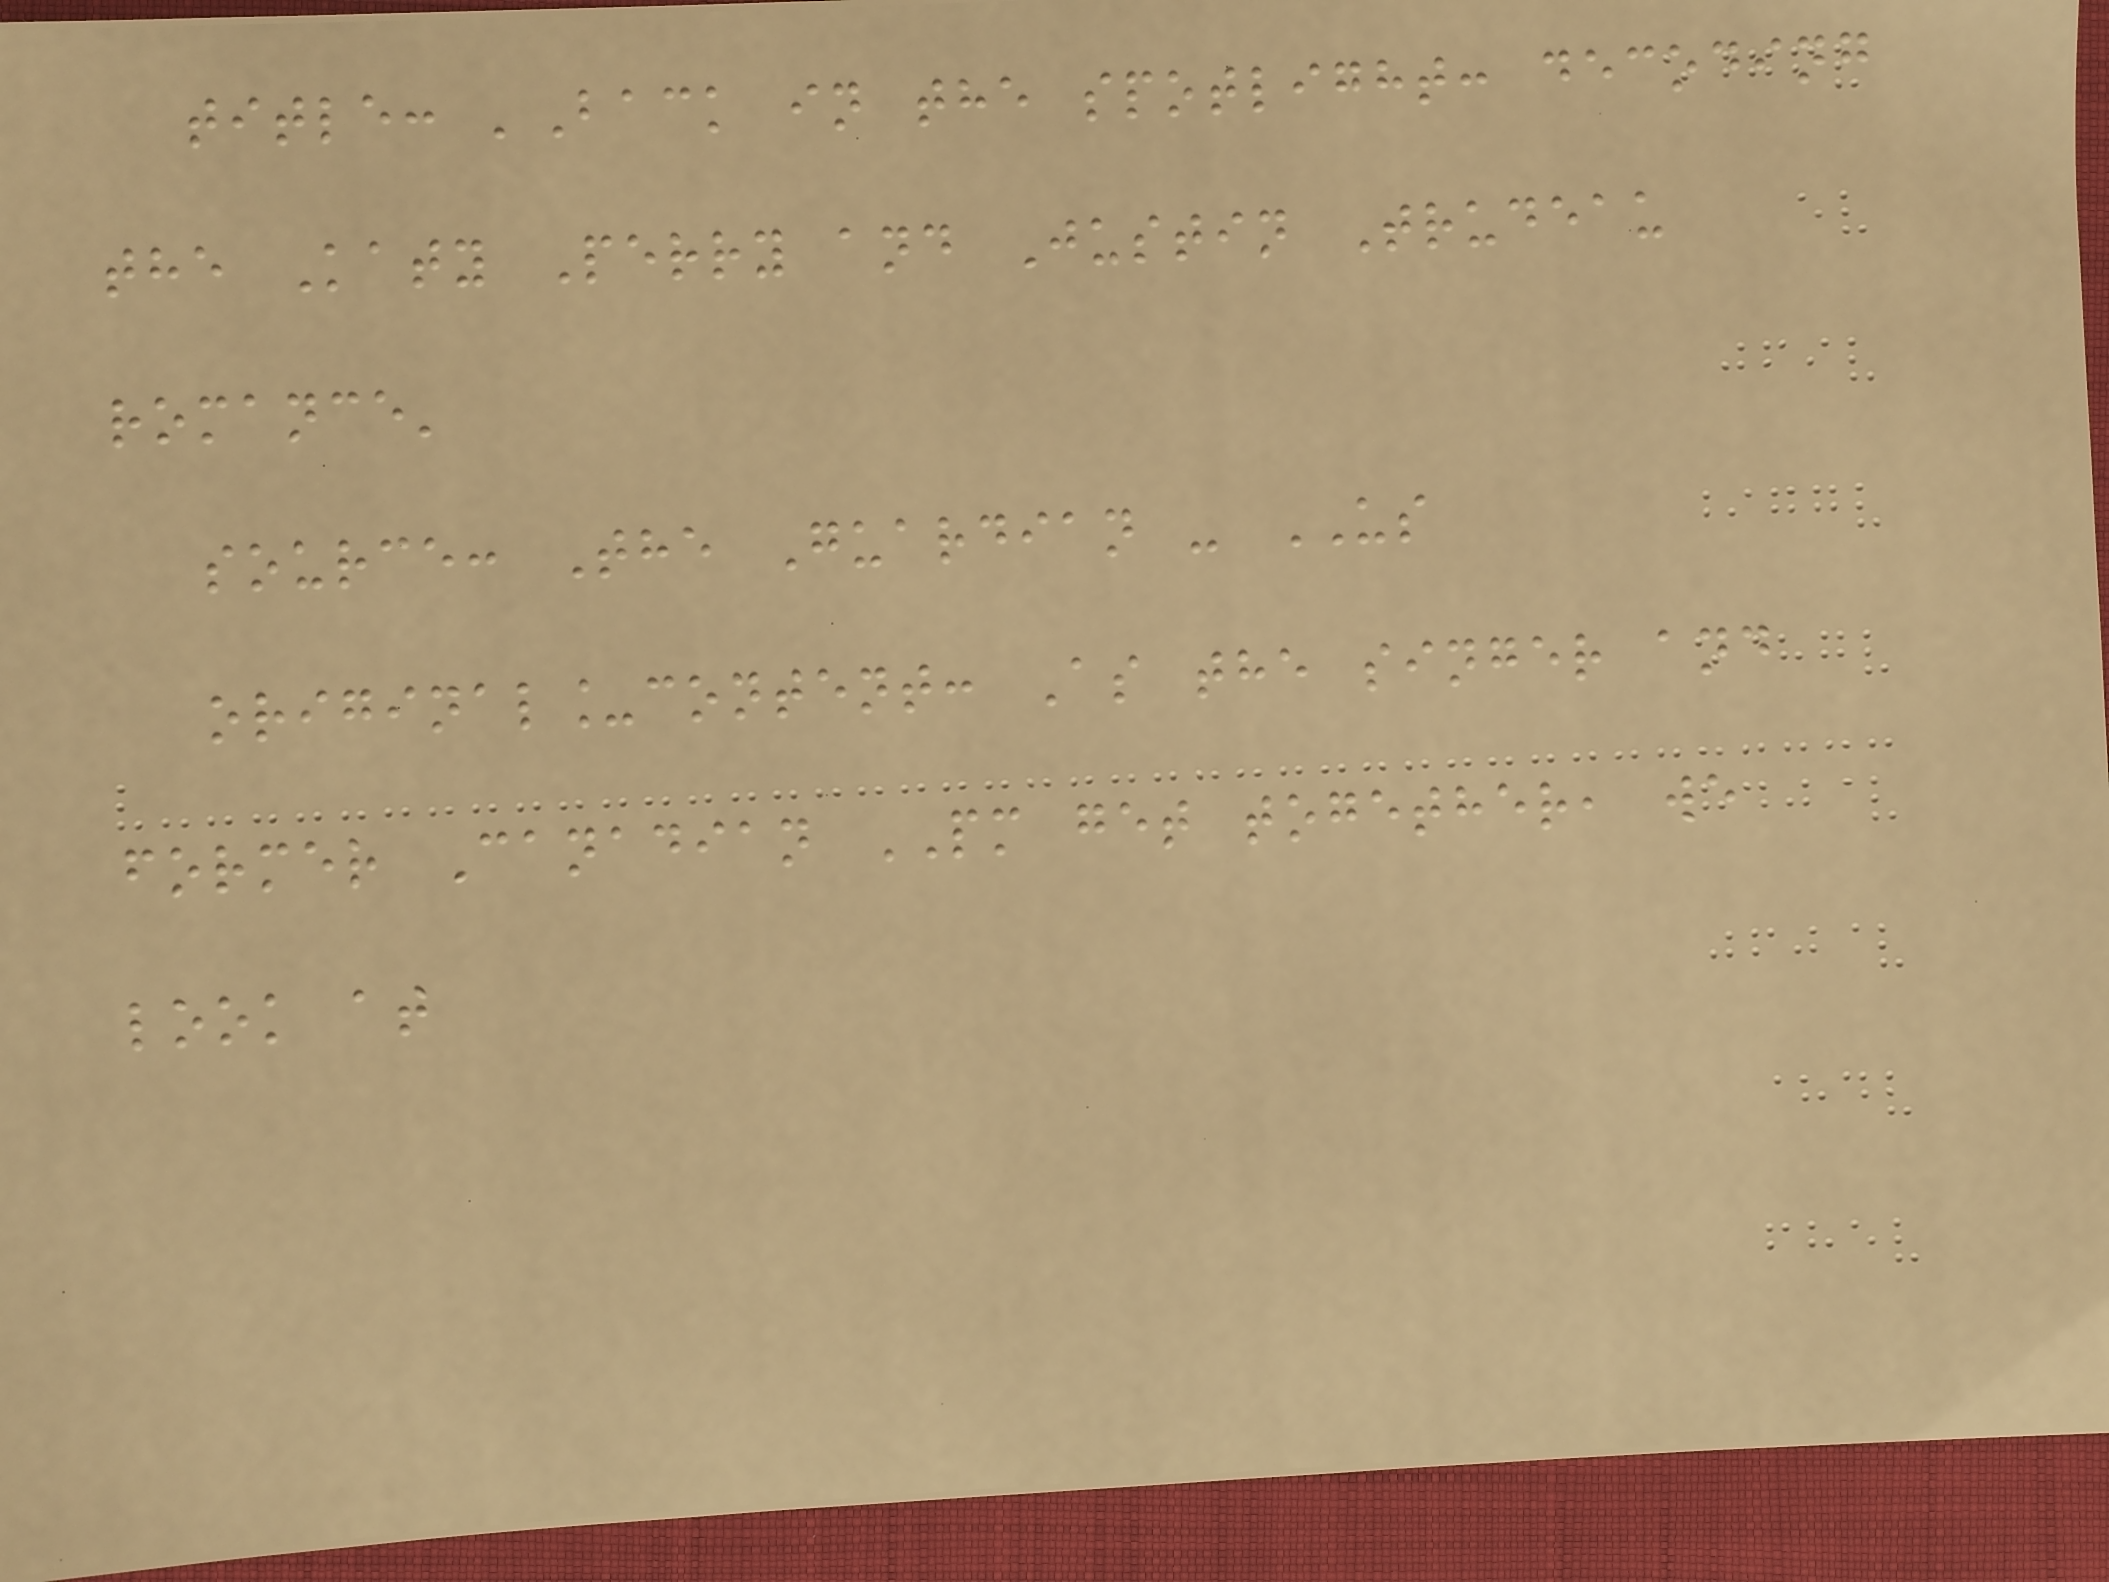title: 'Back in the spotlight: decoding
the Katy Perry and Justin Trudeau
romance'
source: The Guardian - US
original_content: As the singer and
former Canadian PM get together, we
look at
